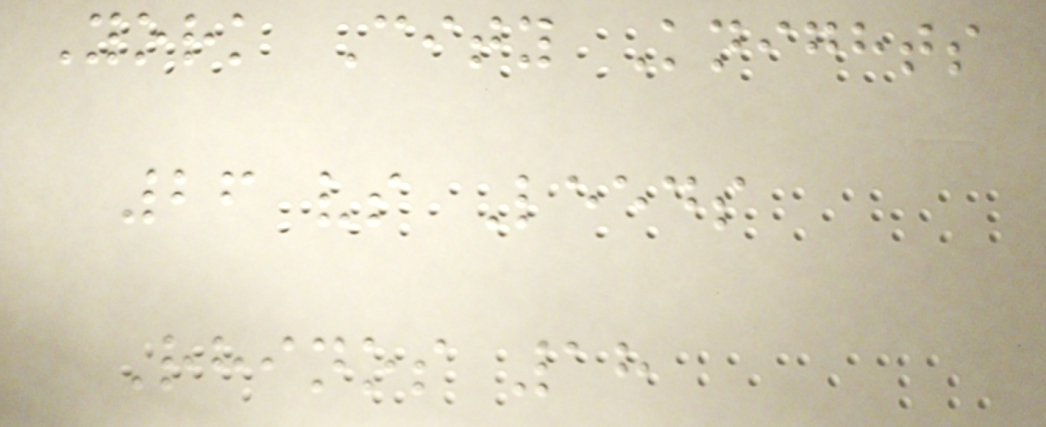York City Knights
26 vs Leeds
Rhinos 18
